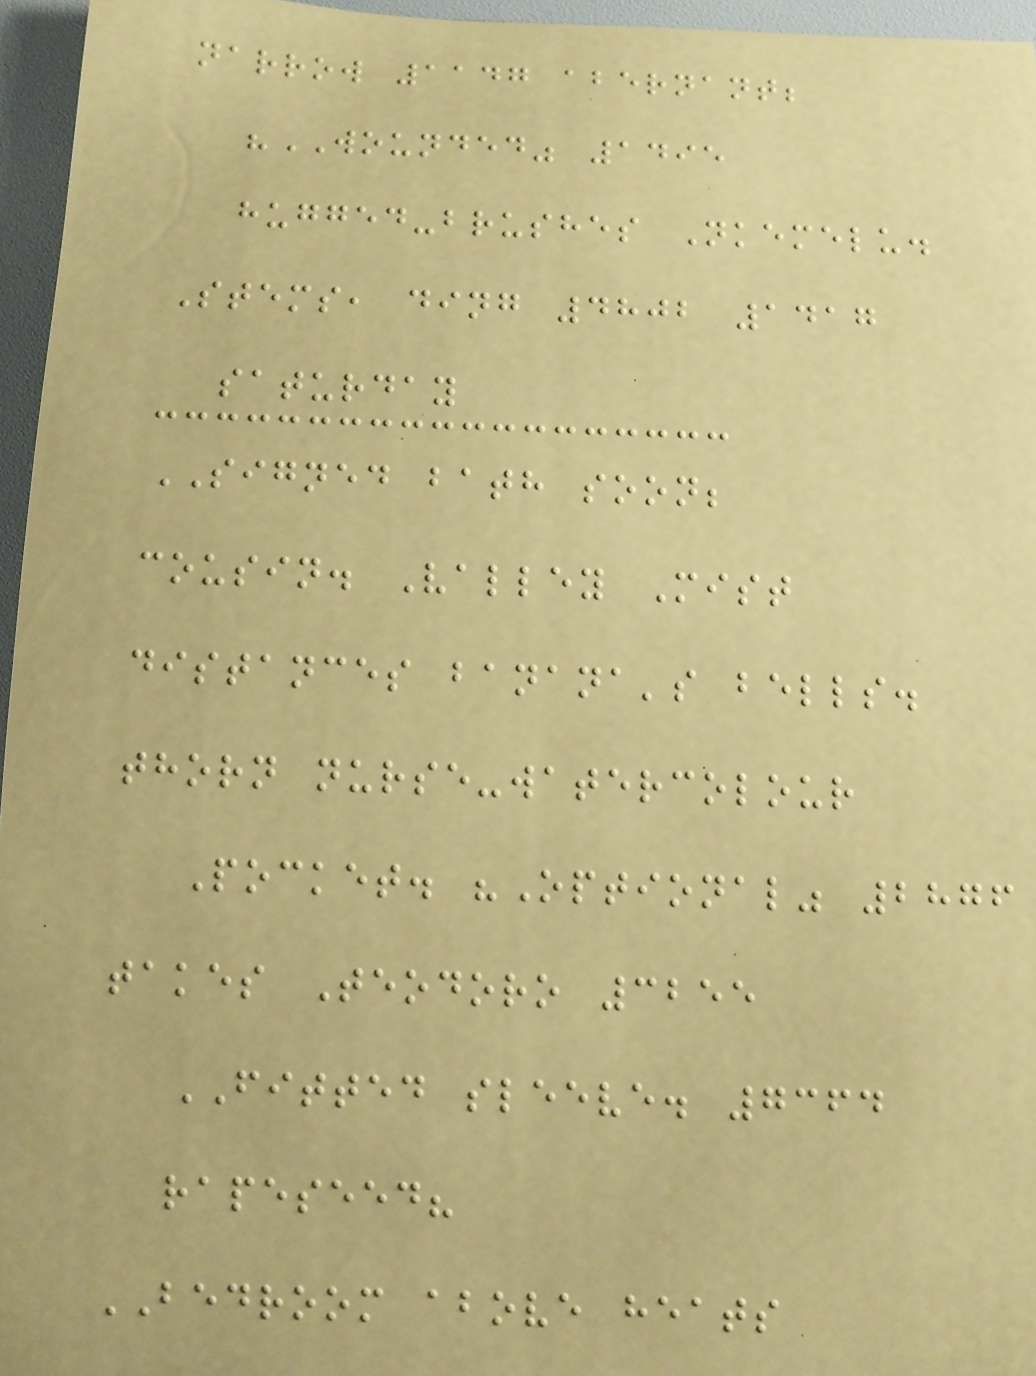narrow 1147 abernant;
"WOUNDED" 1495
hugged-brushes Nkemelu.
Stems, ding 4802 1417
saturday
SIGNED bath soon;
cousin. Valley Mist
distances banana's bells.
thorn nurse-watercolour
Pocket. "Optional" 2876
takes Teodoro 3255
FITTED sleeve. 7364
rapeseed?
BEDROOM above heats
